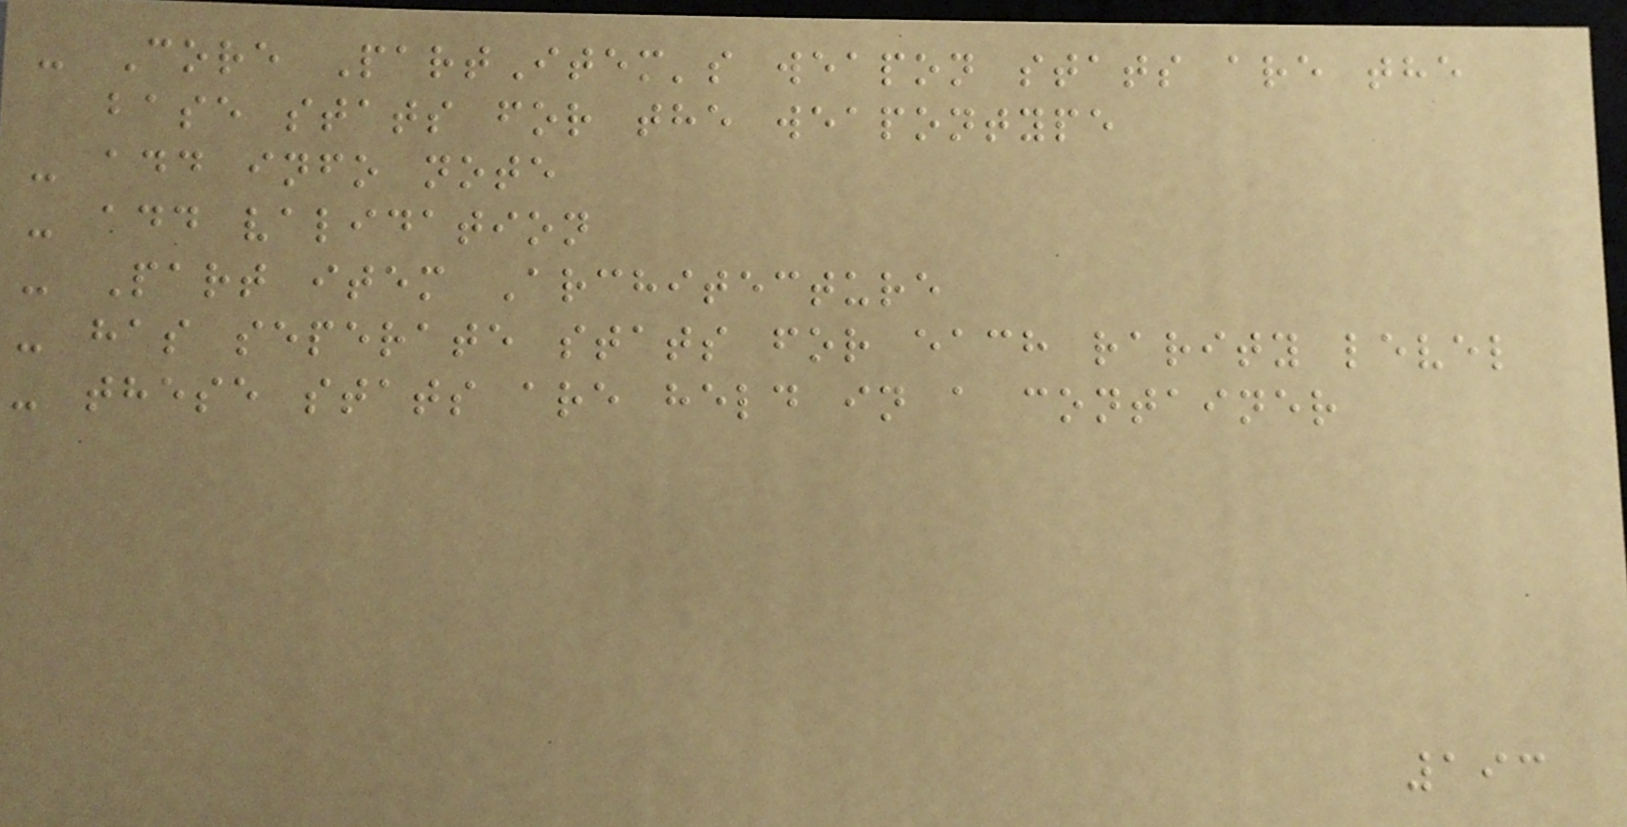- Core PartItem's weapon stats are the
base stats for the weapontype
- add info note
- add validation
- Part item Architecture
- has seperate stats for each rarity level
- these stats are held in a container
193
